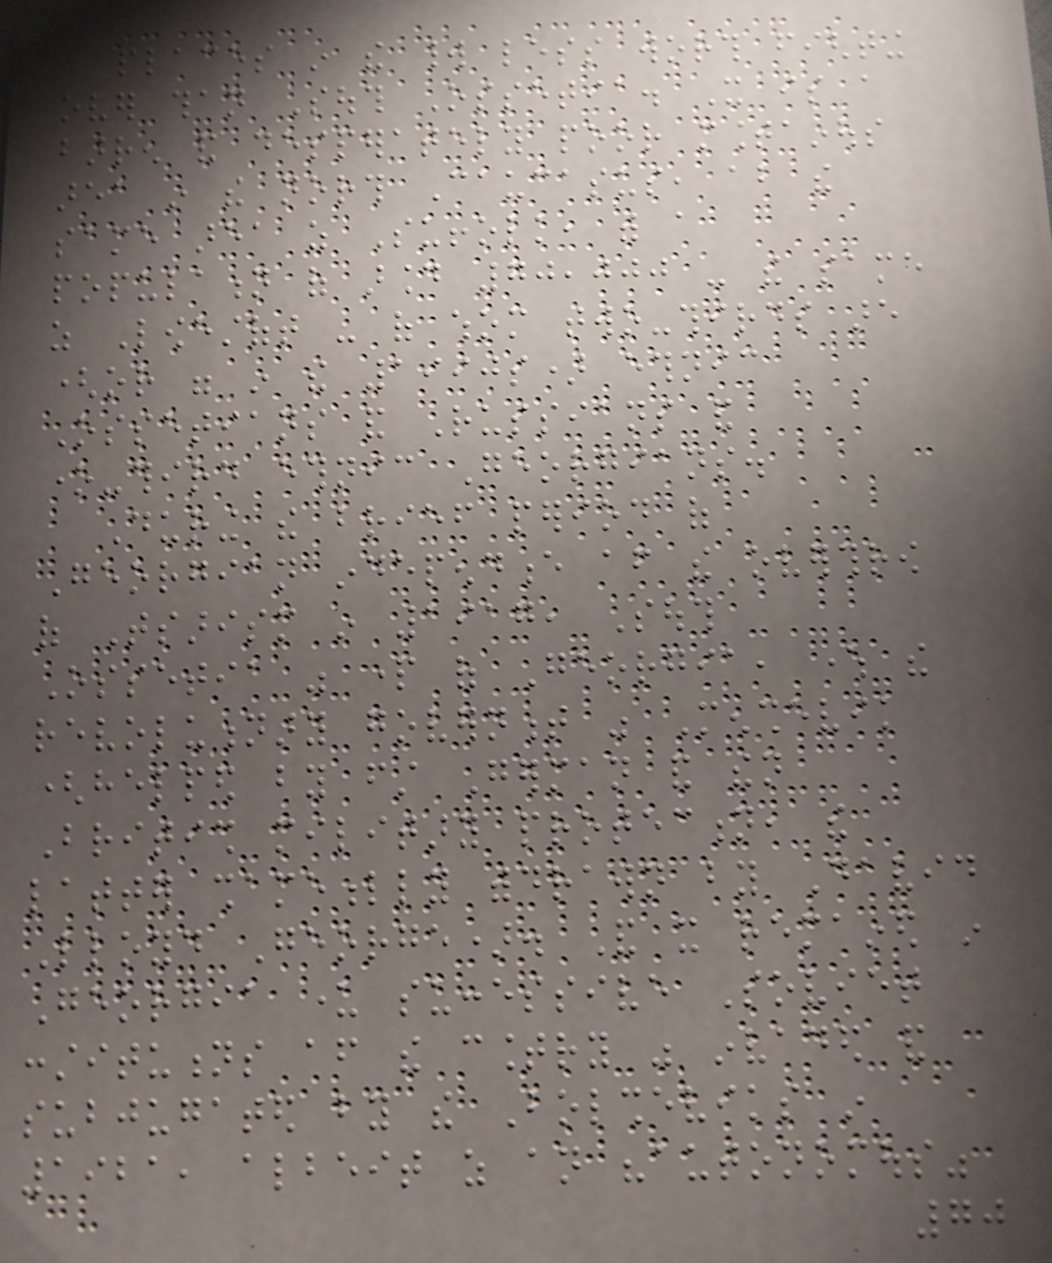places in the world less worth fighting
over than South Ossetia. It is a
barren and desperately poor mountainous
area in the north Caucasus, about the
same area as Suffolk, with a
population of around 70,000 - the same
as Lowestoft - of whom two-thirds are
(or were in the 1990s) ethnic
Ossetians and Russians and
one-third ethnic Georgians.
During the brief period of
Georgian independence after the overthrow
of Tsarism in 1917, South
Ossetia was part of Georgia, where the
revolutionary government was Menshevik
(helped by first German and then
British military protection, the
latter shamefully withdrawn by David
Lloyd George). And it remained in
Georgia under successive Soviet
constitutions after the country was invaded and
subjugated by the Bolsheviks in
1921, albeit as an "autonomous"
70
